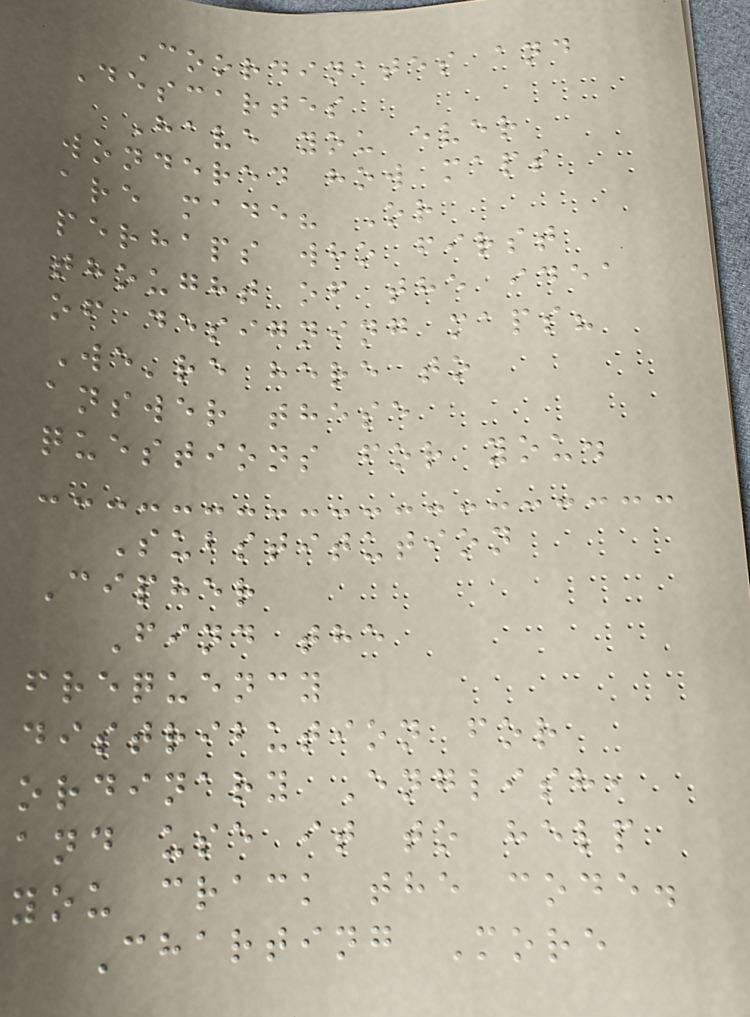Coordinates and
Descartes
Have you ever
wondered how maps
are made? Or
perhaps who first
thought of the idea
of designing maps?
We're here to
answer these
questions for you.
Substitution
Cipher
Find the
frequency
distribution for
ordinary English,
and use it to help
you crack the code.
Charting More
